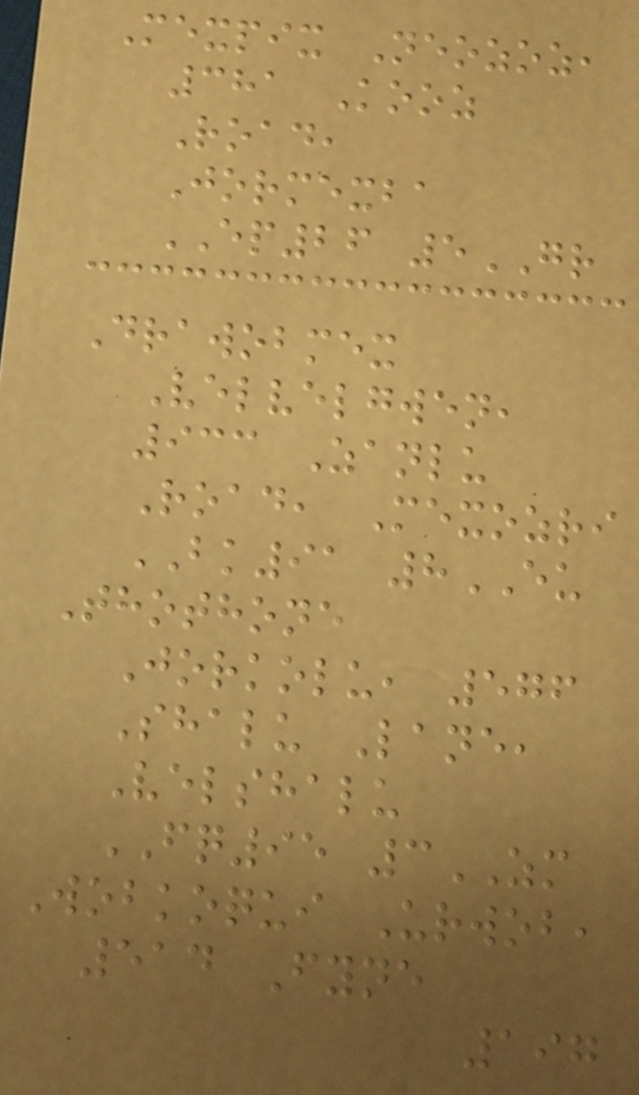Mexpix Neozoz,
381 Kooz
Road,
Jormexba
EP26 5GR
Drawobmex
Velvelgwen,
933 Zanlu
Road, Mexozri
BK91 8EU
Thothone
Jorkolu, 576
Shalu Lane,
Velshalu
FQ95 3ZM
Wobkoqui Urwob,
514 Fyne
197
